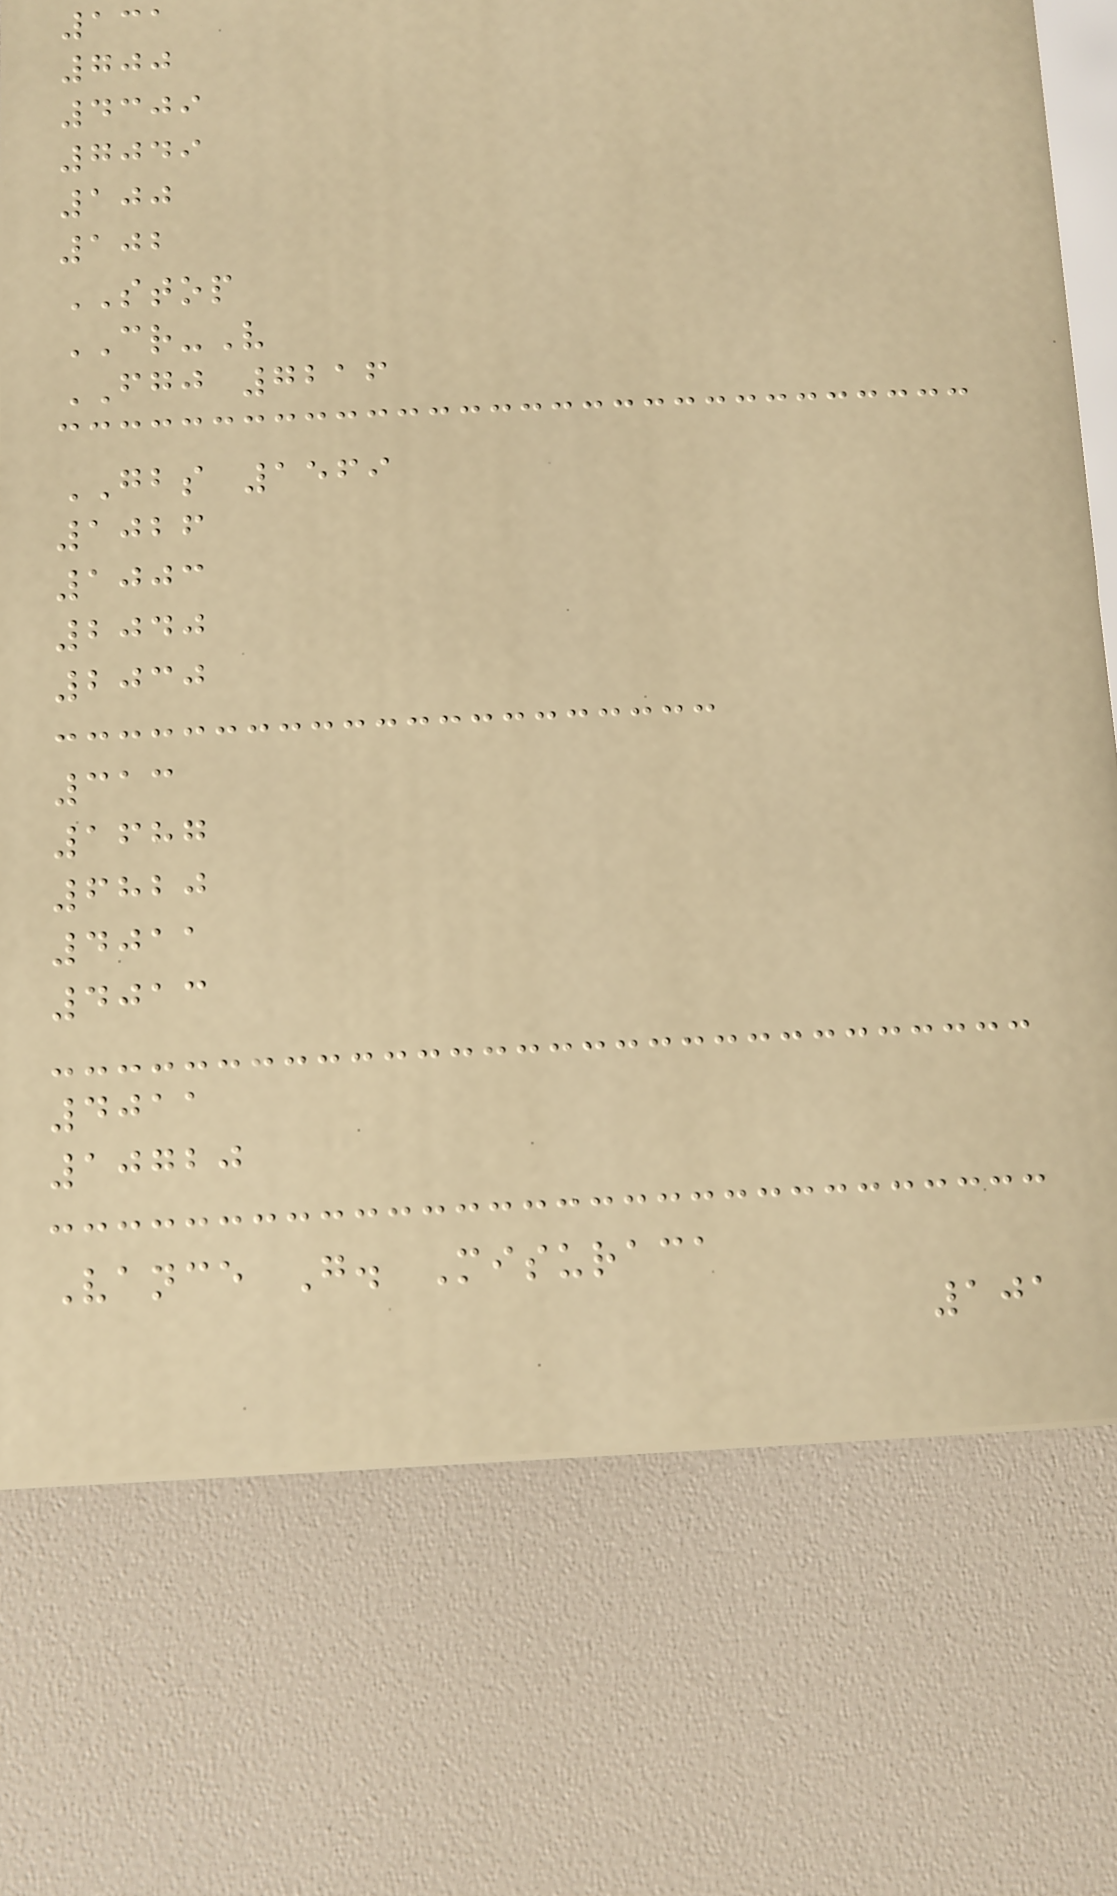131
700
4309
7049
100
102
STOP
CR-V
FGJ 7216
GBS 1569
1026
1003
2040
2030
313
1687
6820
4011
4013
4011
10720
Vance G. Misuraca
101
